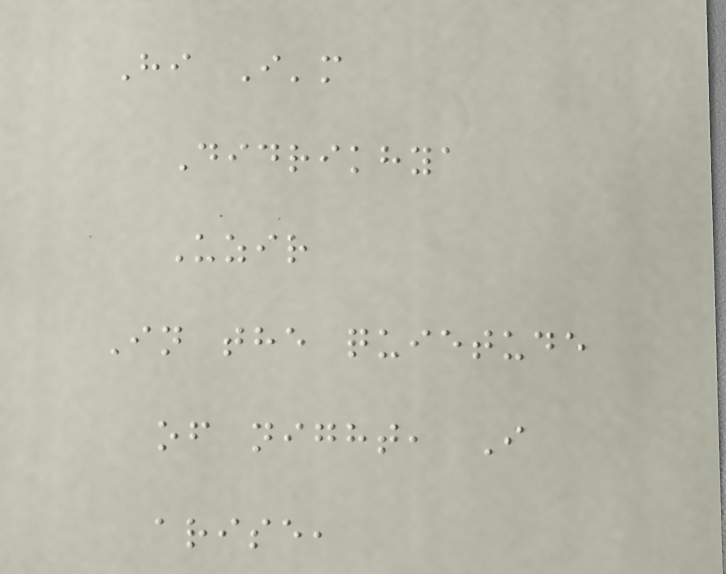Hi I'm
Didrikhya
Uzir
In the quietude
of night, I
arise,
